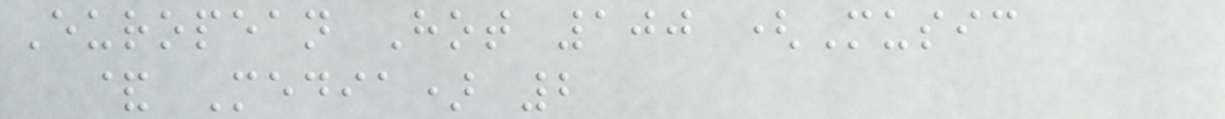European Hot 100 (Music
& Media) 2
